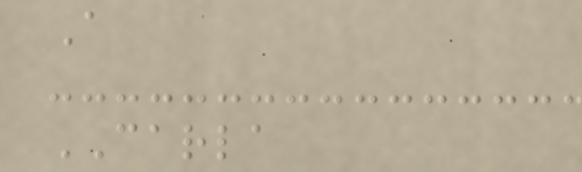A
CARLA
